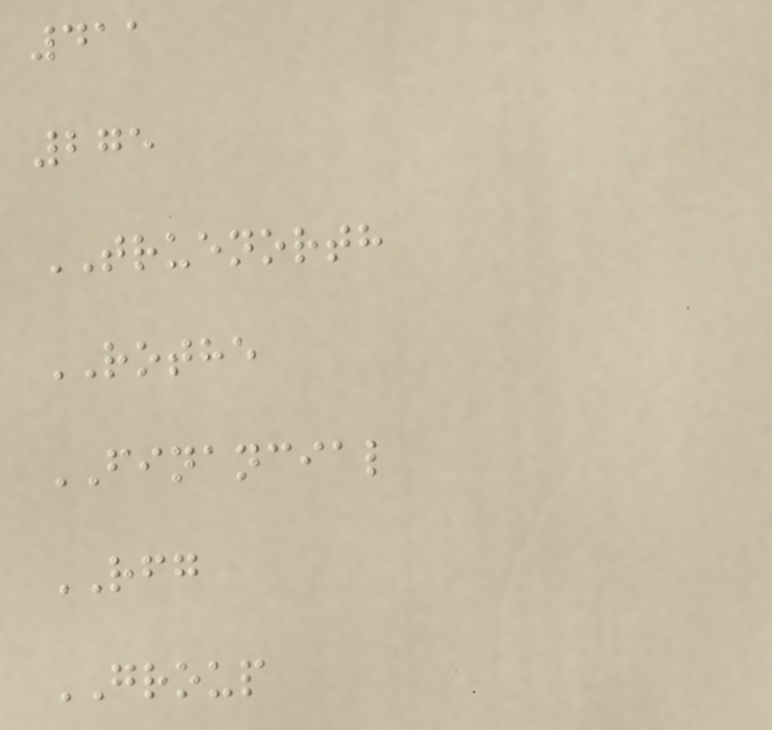411
275
TRUENORTH
ROTHE
FINANCIAL
RFG
GROUP
